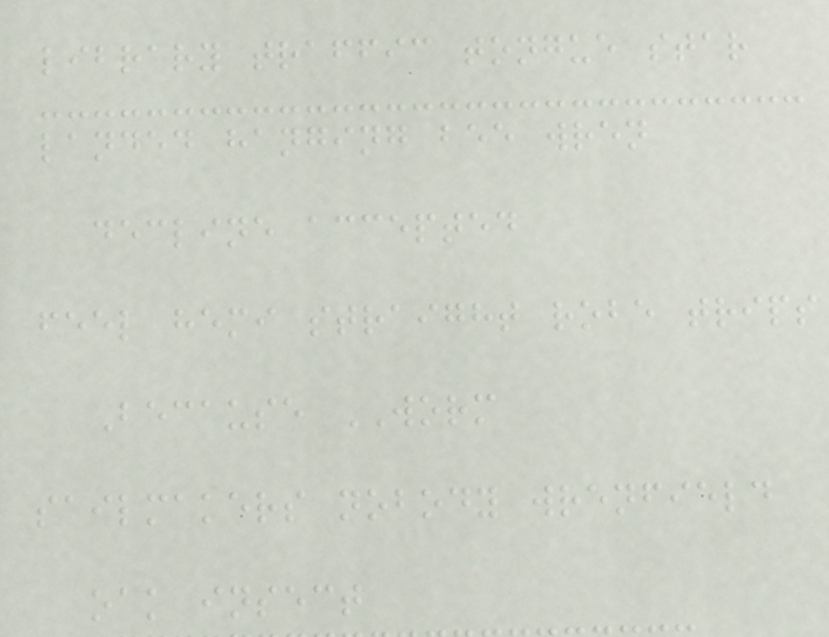library traffic tongue star
landed hanging bee wren
decline accepted
feel hemi straight robe trips
Because WORM
sailmakers nobody wrenfield
oak insect
